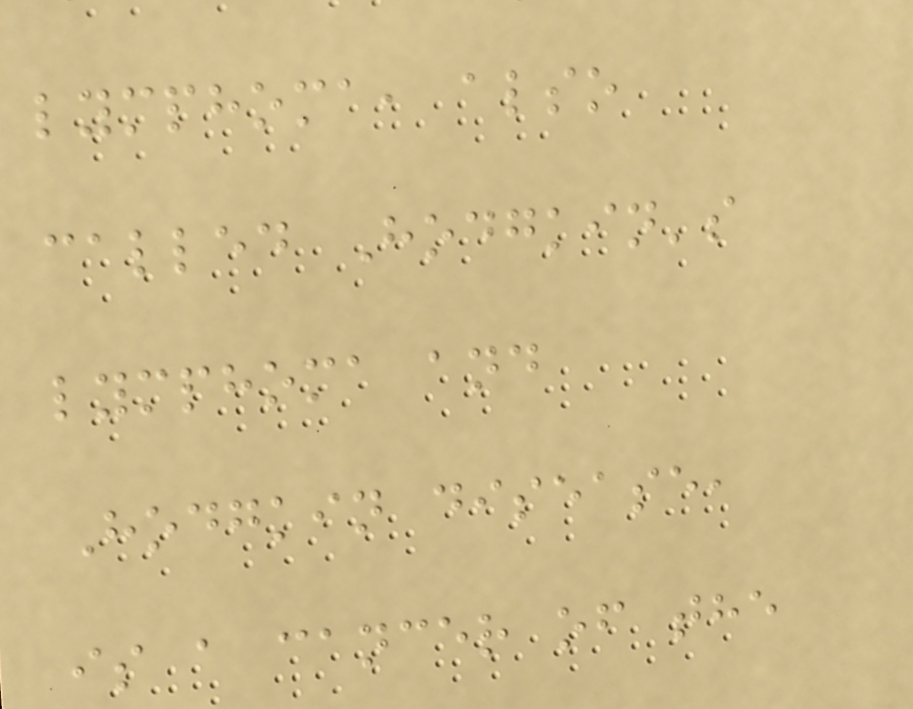lymphoma, also
called Hodgkin's
lymphoma and
Hodgkin disease,
is a cancer of the
